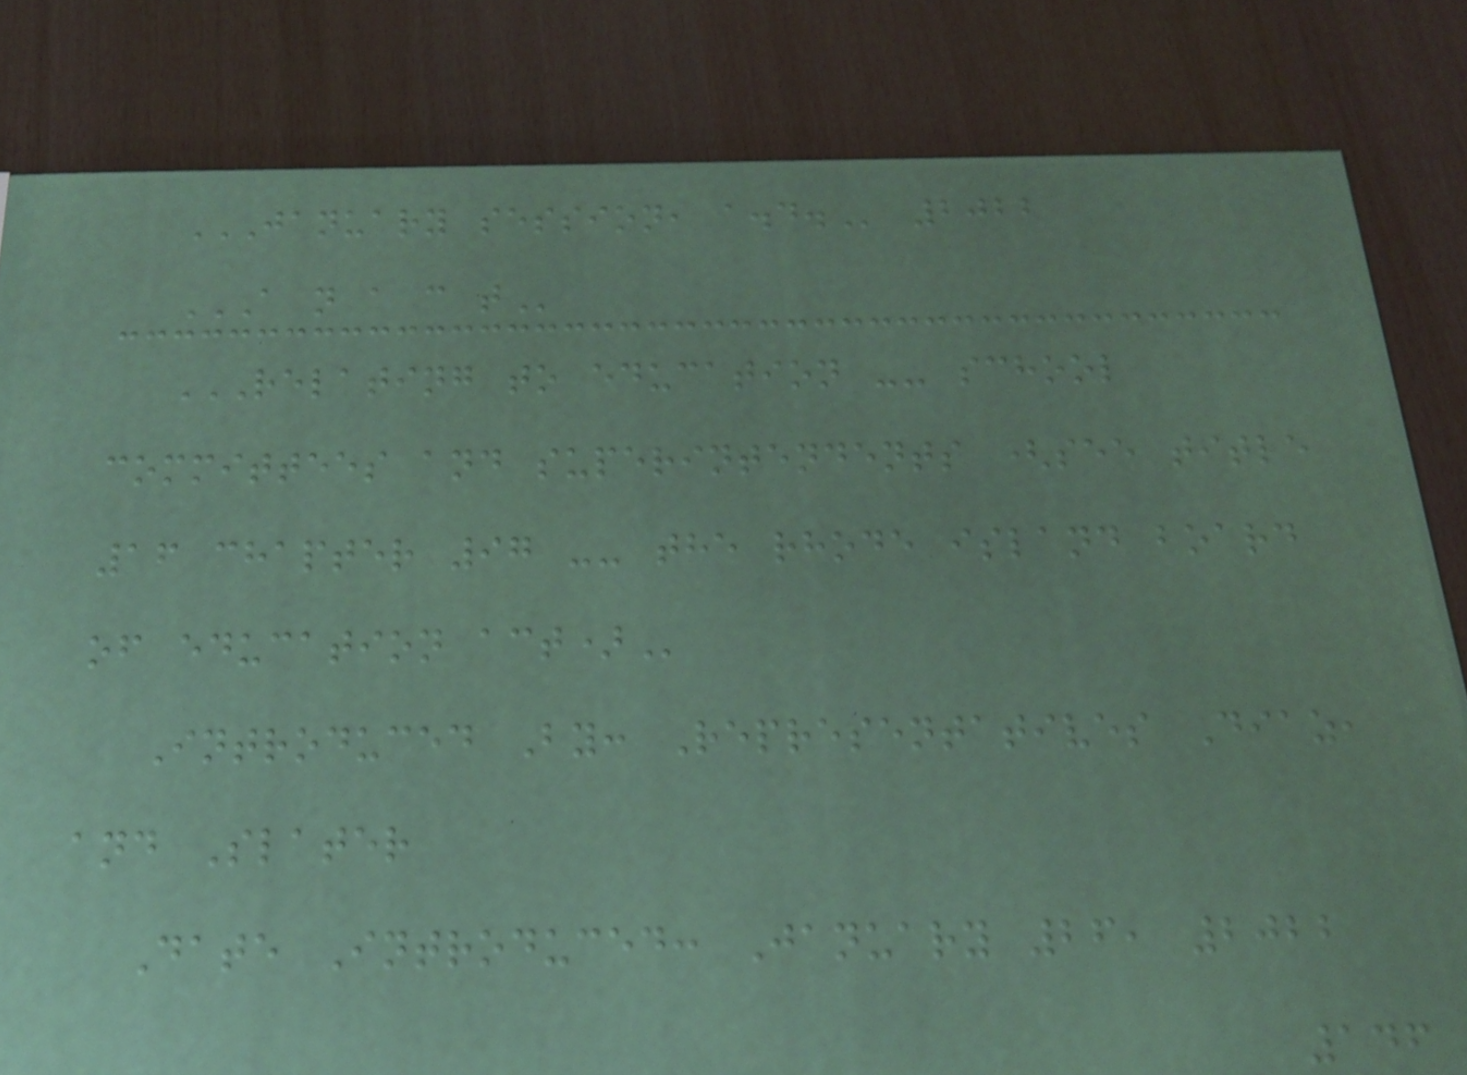JANUARY SESSION, A.D. 2022
A N A C T
RELATING TO EDUCATION -- SCHOOL
COMMITTEES AND SUPERINTENDENTS (SEE TITLE
16 CHAPTER 97 -- THE RHODE ISLAND BOARD
OF EDUCATION ACT)
Introduced By: Representatives Diaz,
and Slater
Date Introduced: January 26, 2022
146
